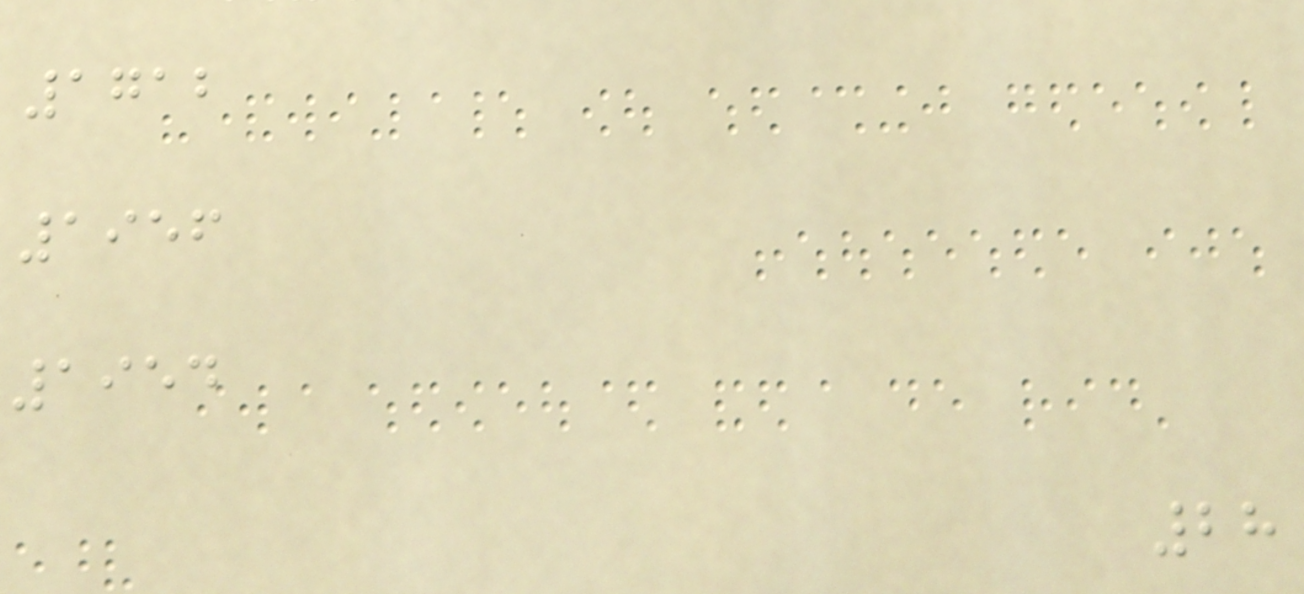1712
1956
1954
28
